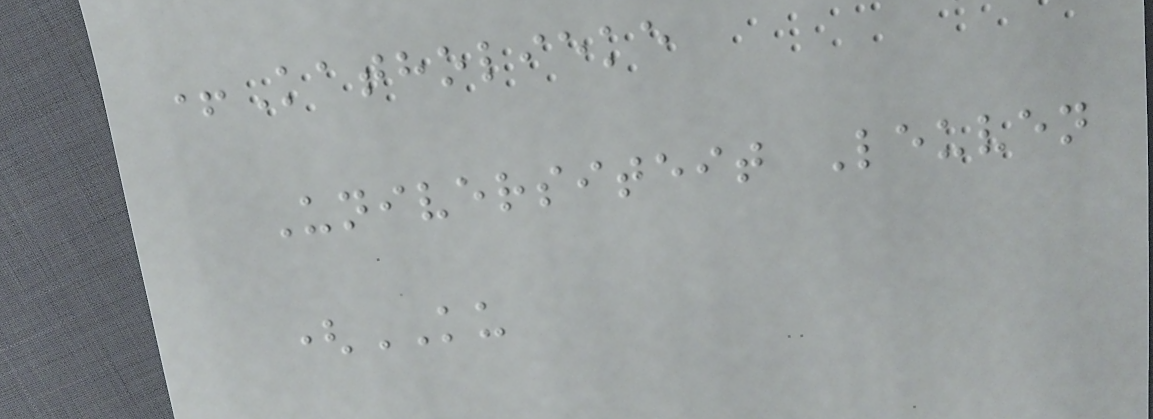+Katholieke
Universiteit Leuven
(KU
